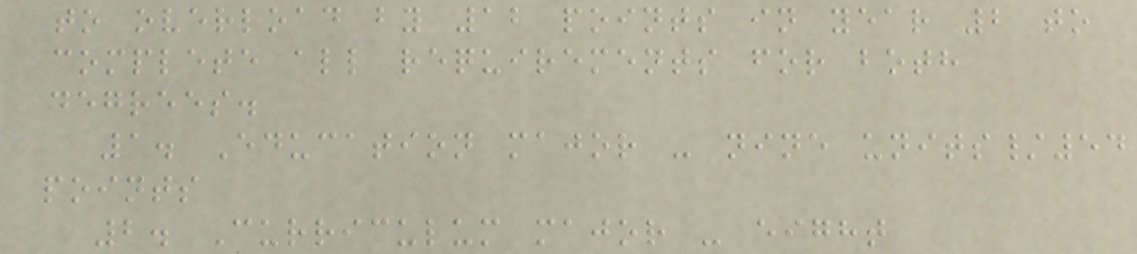to overload by 12 points in year 2 to
complete all requirements for both
degrees.
1. Education major - nine units/54
points
2. Curriculum major - eight
